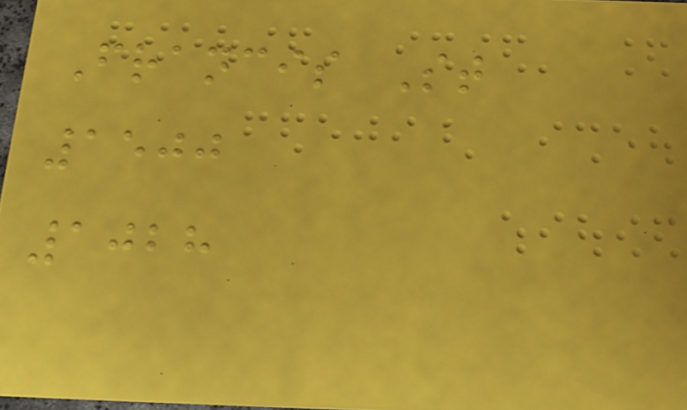Francis St
1500
1028
